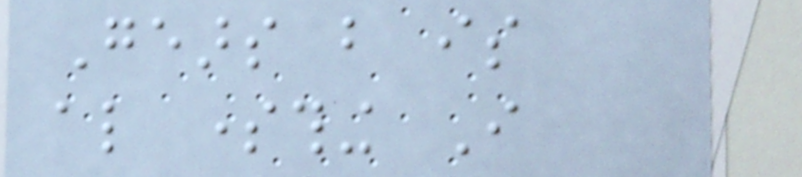Gears but is
also something I
